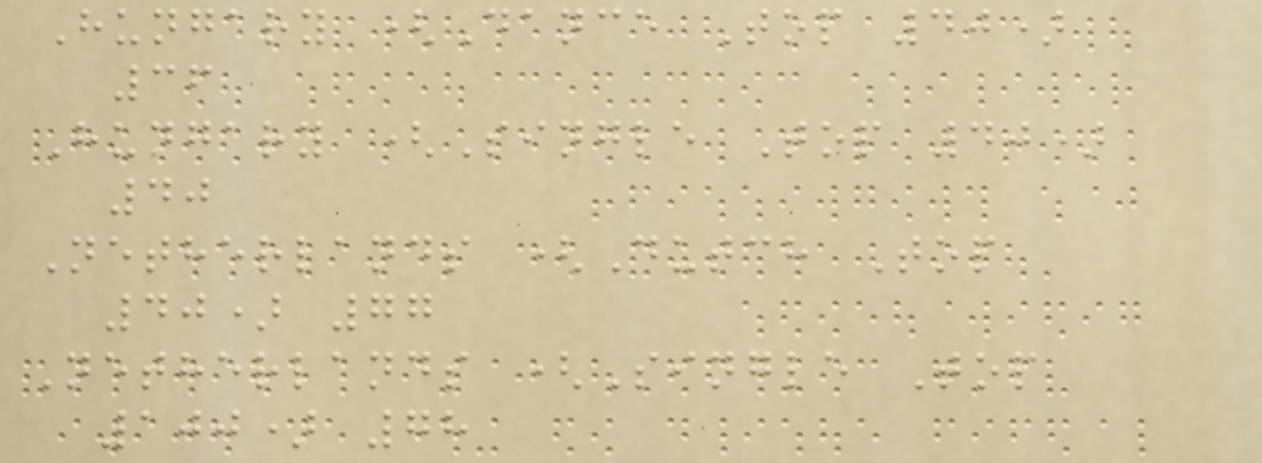Hungary (Dance Top 40)
36
Hungary (Single Top 40)
40
Netherlands (Dutch Top
40) 77
Netherlands (Single Top
100) 78
